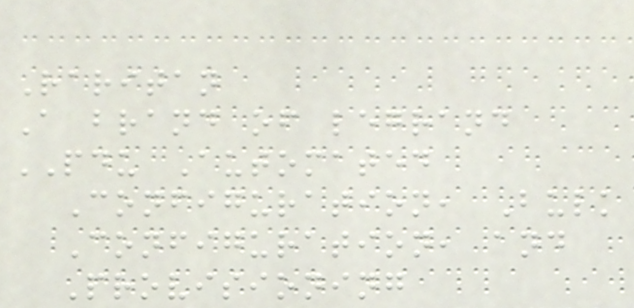Raritan
A brand of legrand
PDU Automated
Configuration, Bulk
Configuration, and
Provisioning
